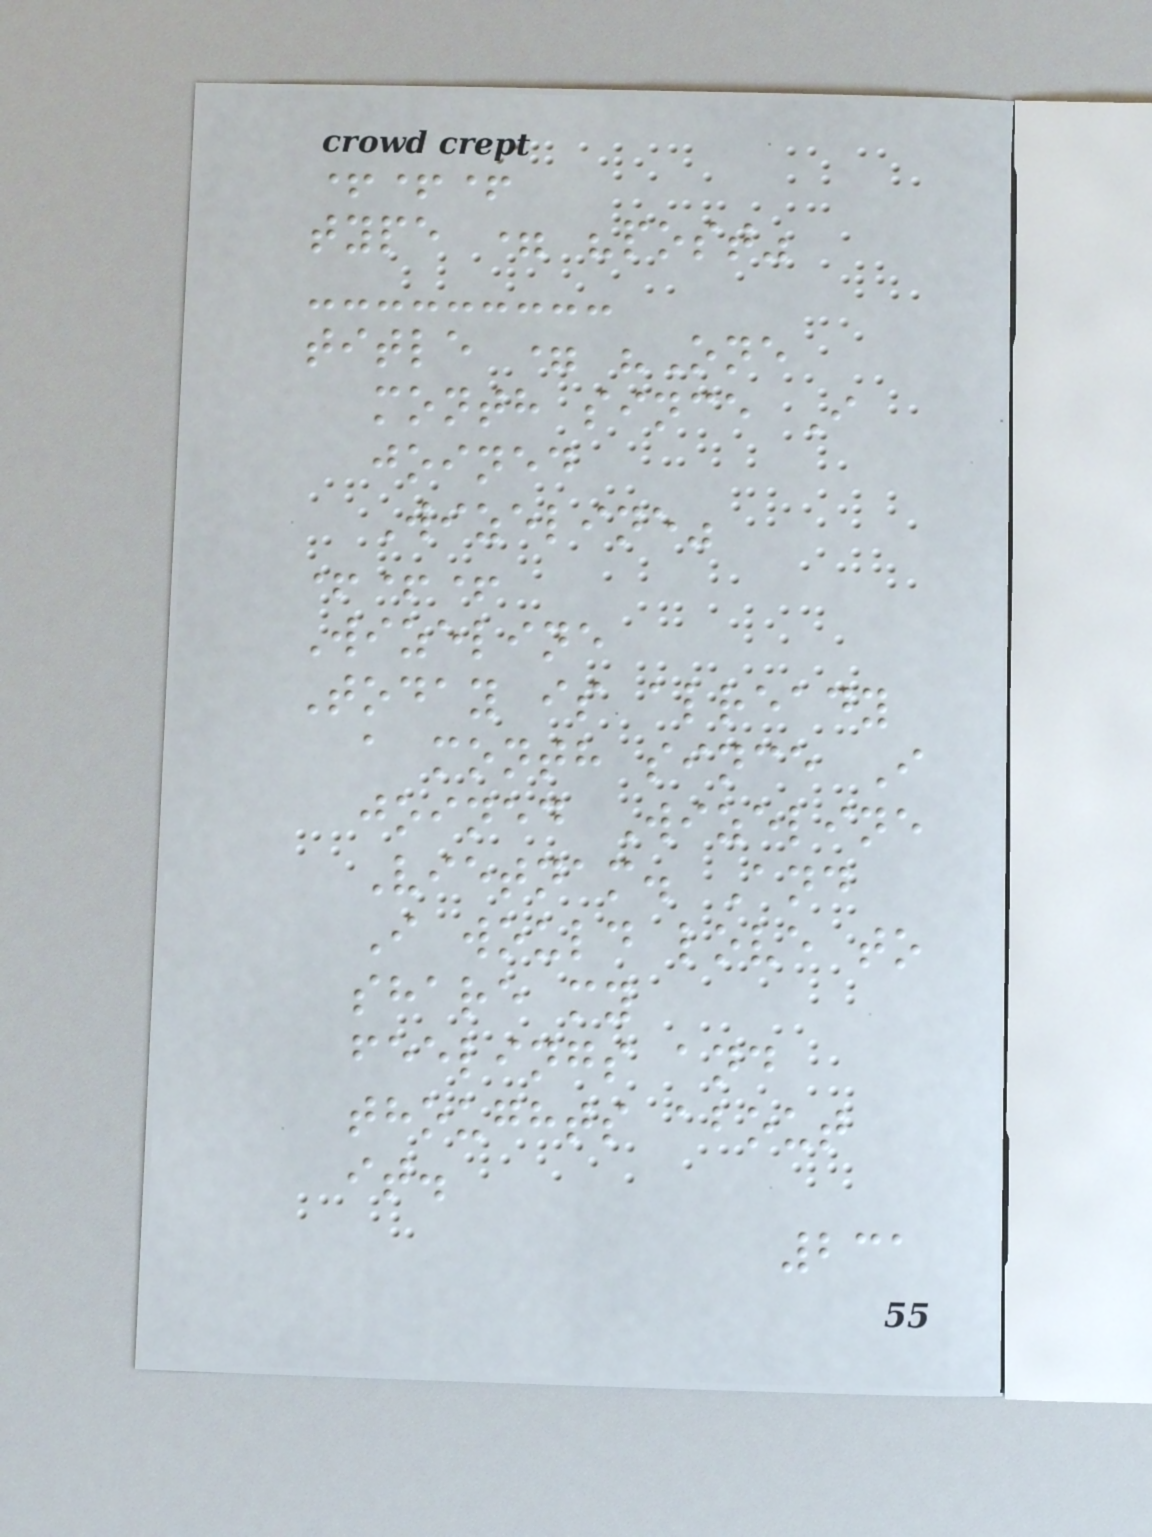+++
type = "post"
title = "One
month since I
joined
Wizeline"
+++
Wizeline
Today is already
a month since I
joined Wizeline
Vietnam. And
I would love to
share my
feelings and
thoughts about
it.
231
